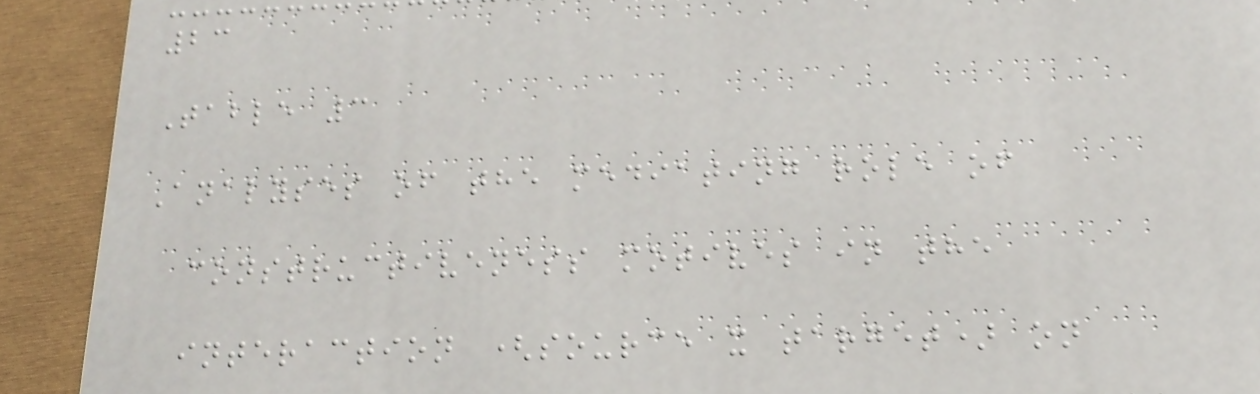23
Table 3
Analyses of the mediating role of
constructiveness motives in the
interaction (source x target) on
